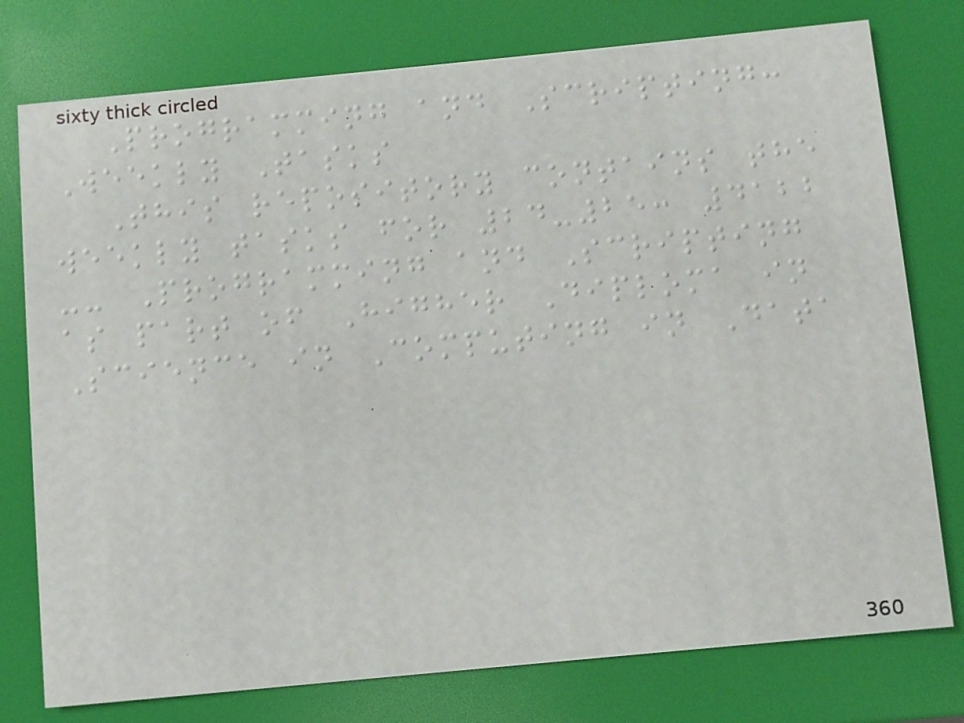Programming and Scripting:
Weekly Tasks
This repository contains the
weekly tasks for 24-25: 4122
-- Programming and Scripting
as part of Higher Diploma in
Science in Computing in Data
